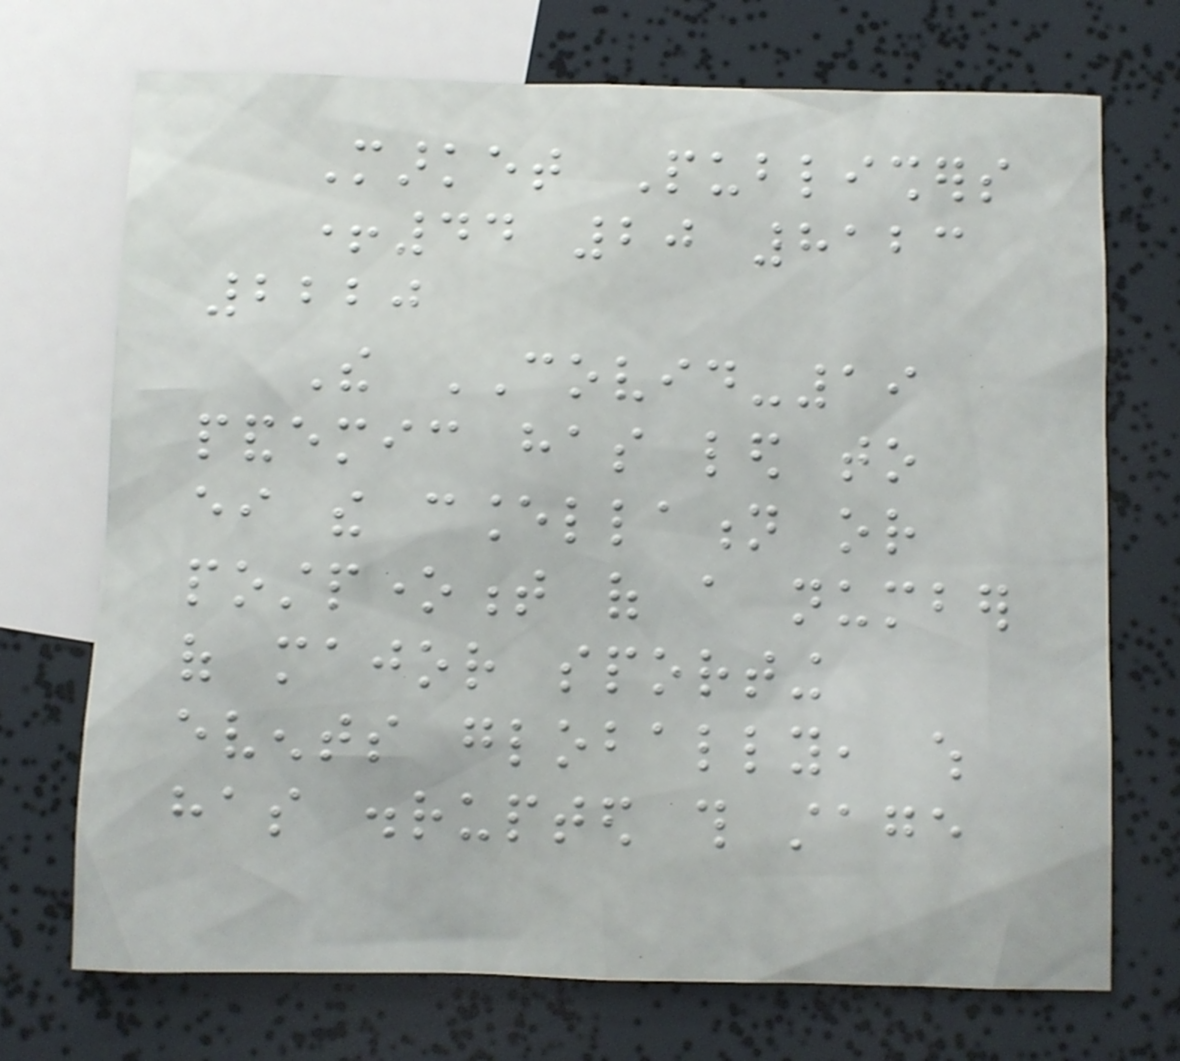Market Publishers
+44 20 8123
2220
The COVID-19
pandemic has led to
either the cancellation or
postponement of a number
of major sporting
events globally, which
has disrupted this stage
